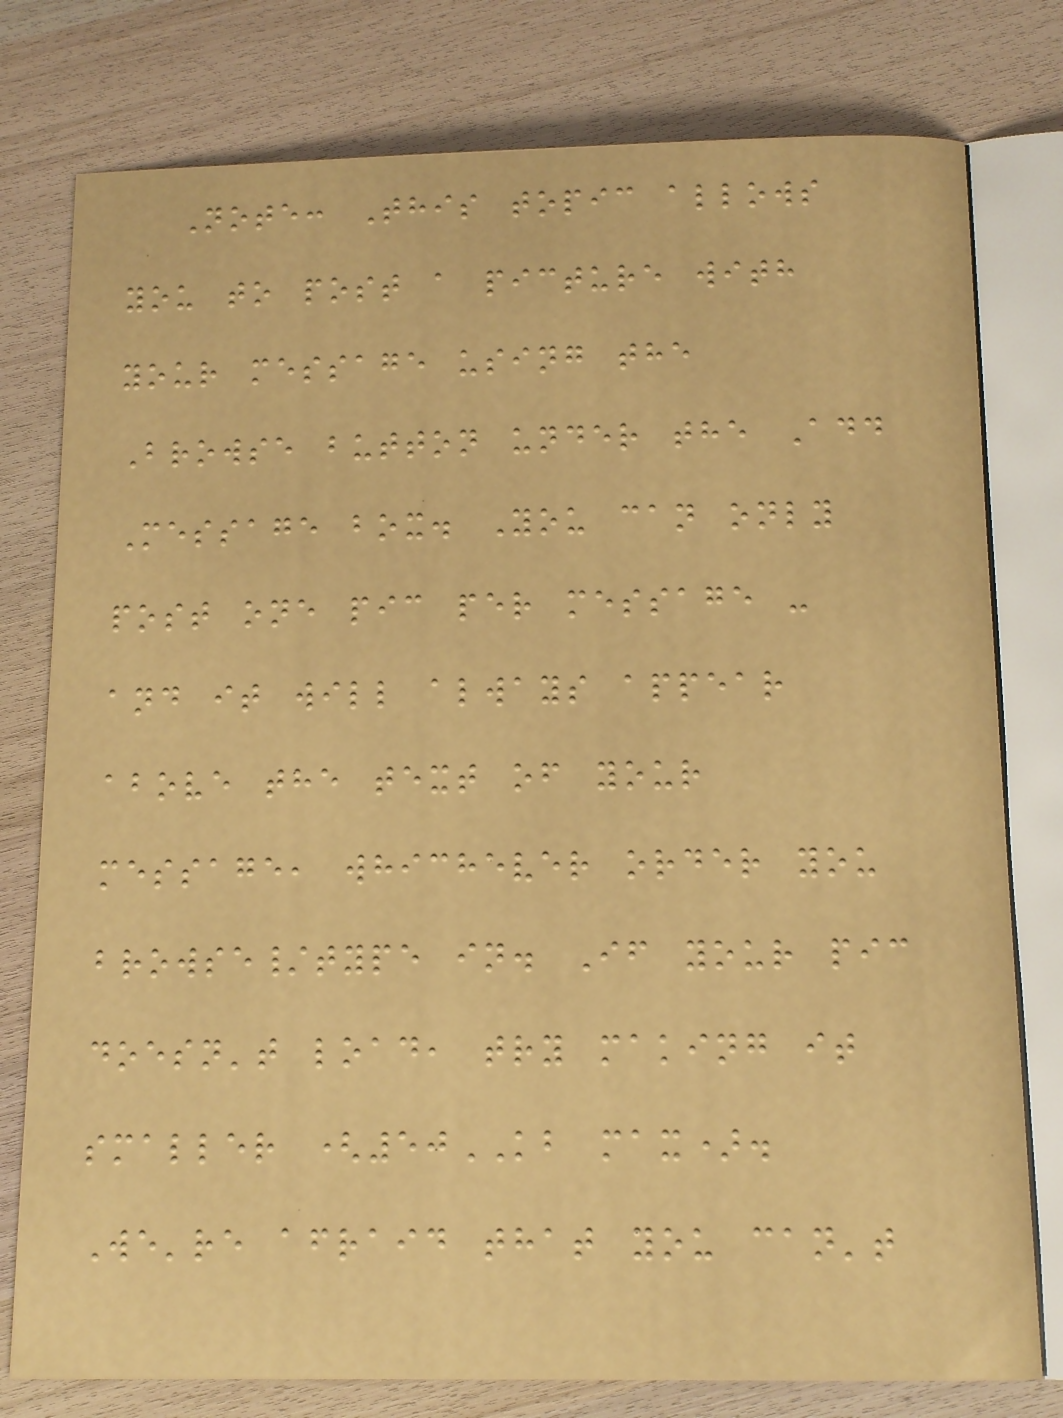Note: This topic allows
you to post a picture with
your message using the
Browse button under the Add
Message box. You can only
post one pic per message -
and it will always appear
above the text of your
message, whichever order you
browse/type in. If your pic
doesn't load, try making it
smaller (50KB max).
We're afraid that you can't
